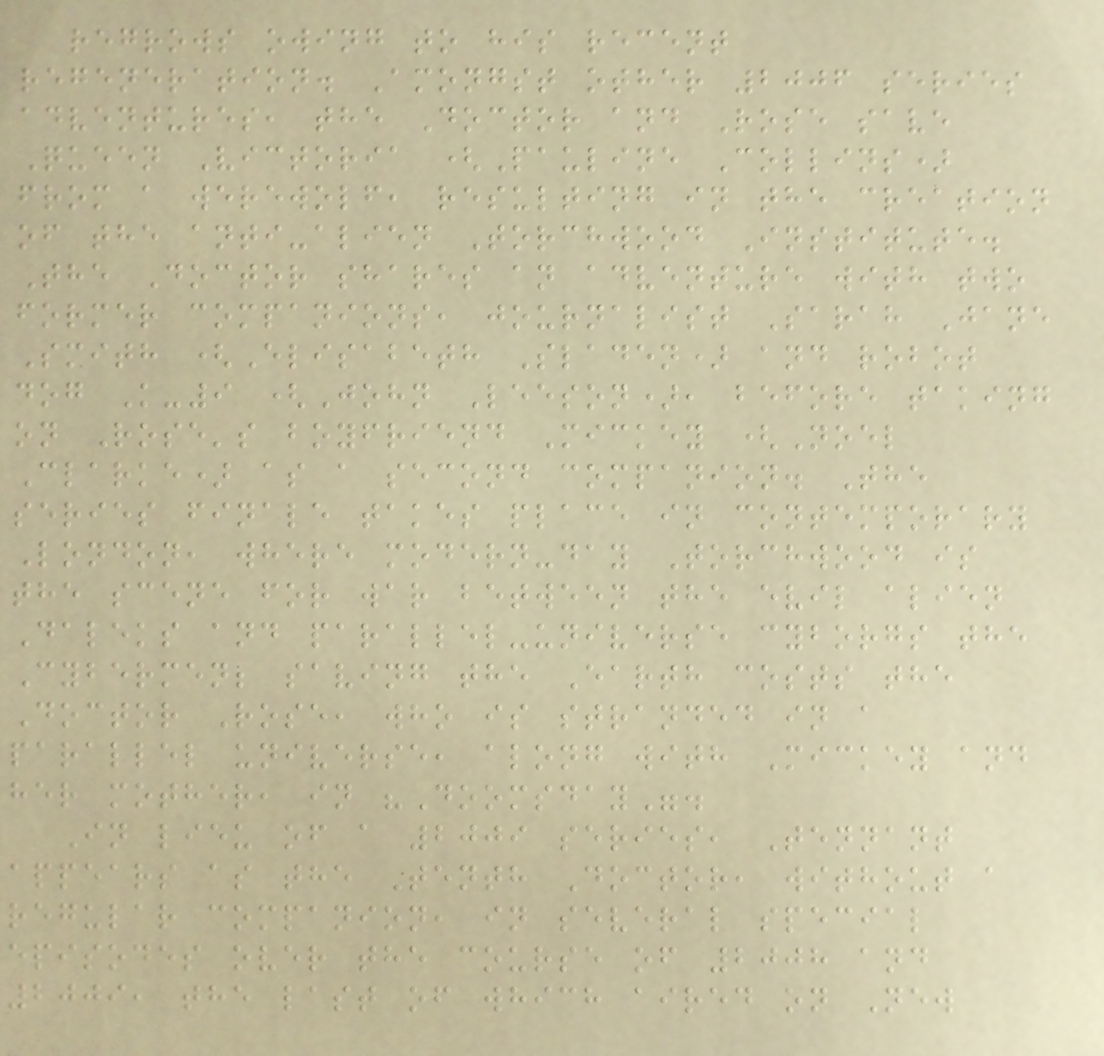regrows owing to his recent
regeneration. Amongst other 2006 series
adventures, the Doctor and Rose save
Queen Victoria (Pauline Collins)
from a werewolf, resulting in the creation
of the anti-alien Torchwood Institute.
The Doctor shares an adventure with two
former companions, journalist Sarah Jane
Smith (Elisabeth Sladen) and robot
dog K-9 (John Leeson), before taking
on Rose's boyfriend Mickey (Noel
Clarke) as a second companion. The
series finale takes place in contemporary
London, where modern-day Torchwood is
the scene for war between the evil alien
Daleks and parallel-universe cyborgs the
Cybermen; saving the Earth costs the
Doctor Rose, who is stranded in a
parallel universe, along with Mickey and
her mother, in "Doomsday".
In lieu of a 2009 series, Tennant
appears as the Tenth Doctor, without a
regular companion, in several special
episodes over the course of 2008 and
2009, the last of which aired on New
